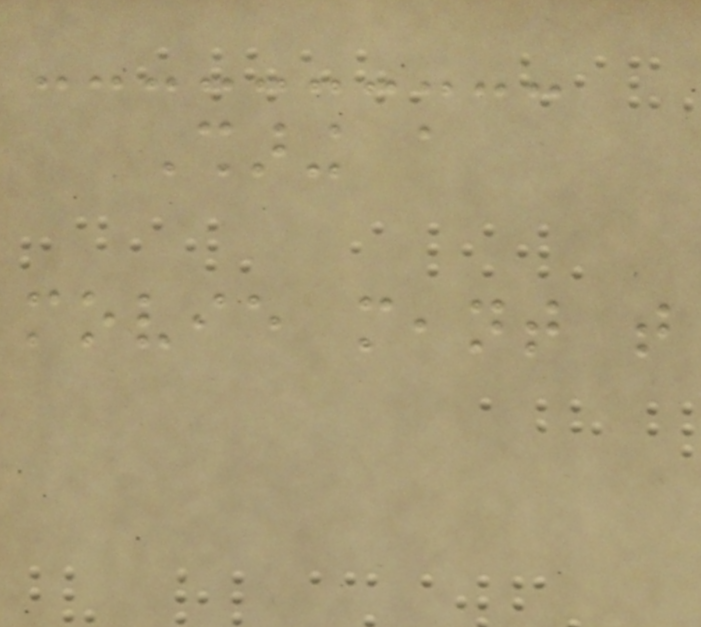Sharing a
movie meant that
